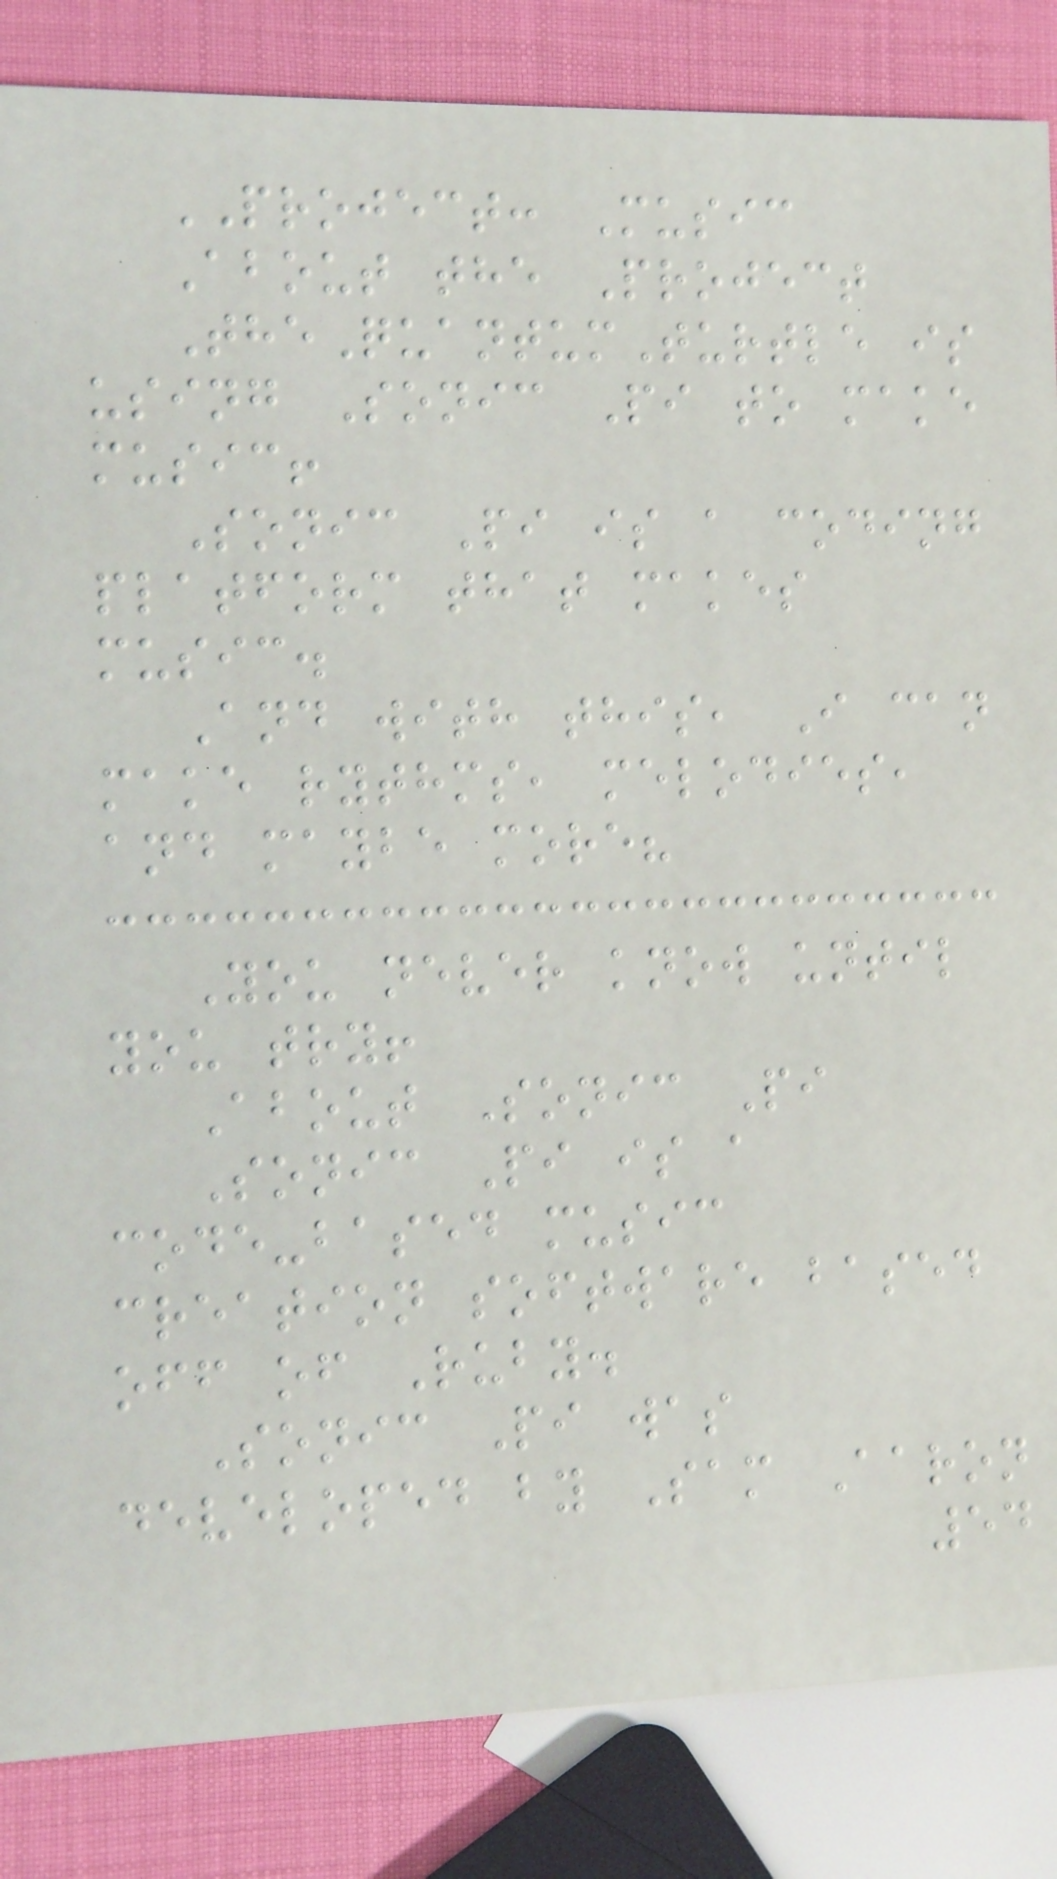PROJECT: Music
About the Project
TheQuantumTurtle is
using Sonic Pi to make
music!
Sonic Pi is a coding
platform that makes
music.
And with this, I can
make rythms, melodies,
and maybe more?
You never know until
you try!
About Sonic Pi
Sonic Pi is a
code-based music
creation software based
off of Ruby.
Sonic Pi was
developed by Sam Aaron
54
